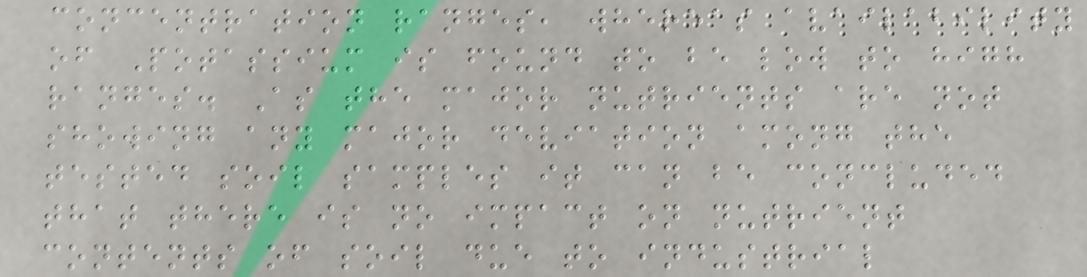concentration ranges, whereas availability
of Potassium is found to be low to high
ranges. As the major nutrients are not
showing any major deviation among the
tested soil samples it can be concluded
that there is no impact on nutrient
contents of soil due to industrial
